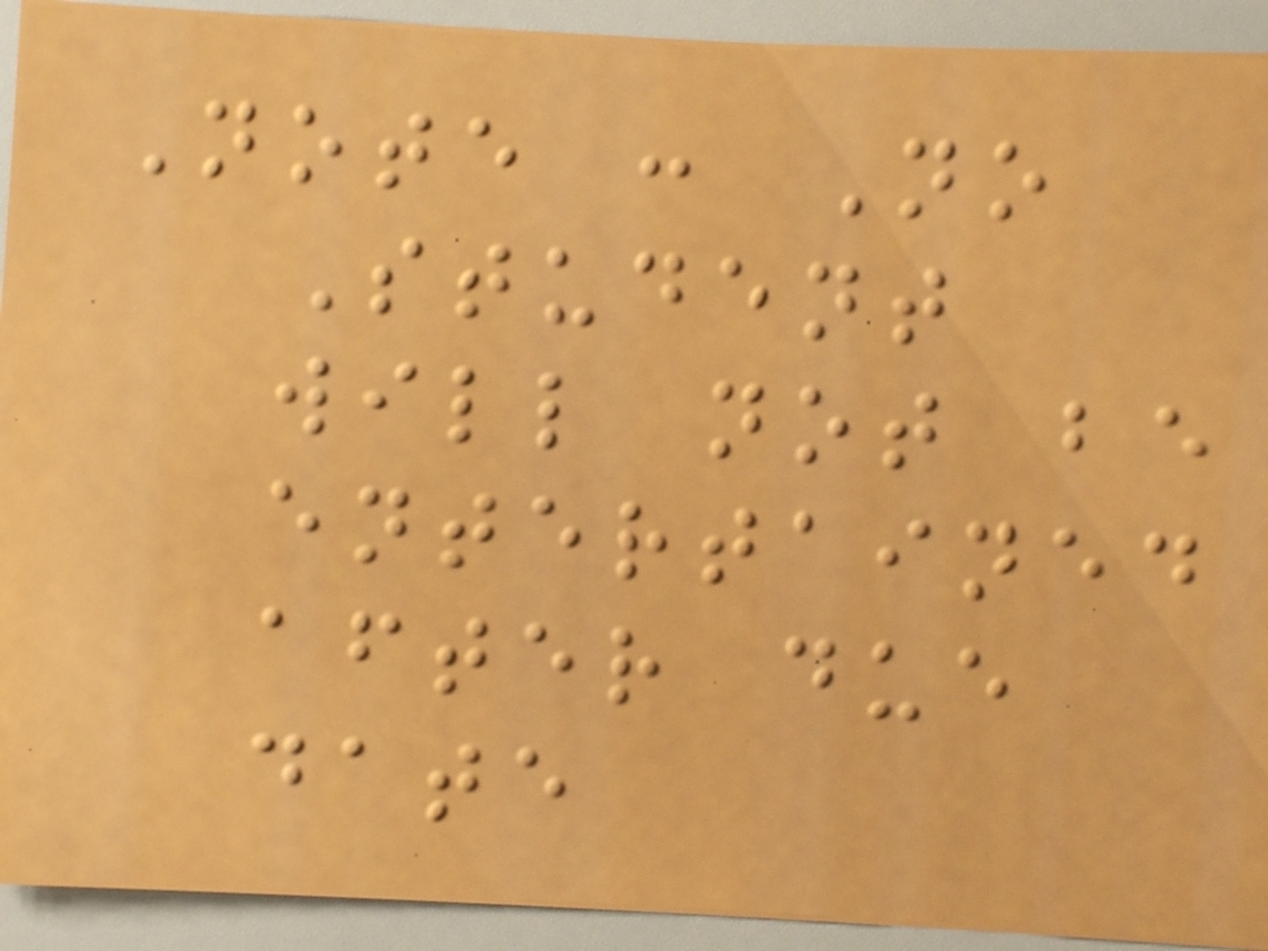Note : No
Student
will not be
entertained
after due
date
